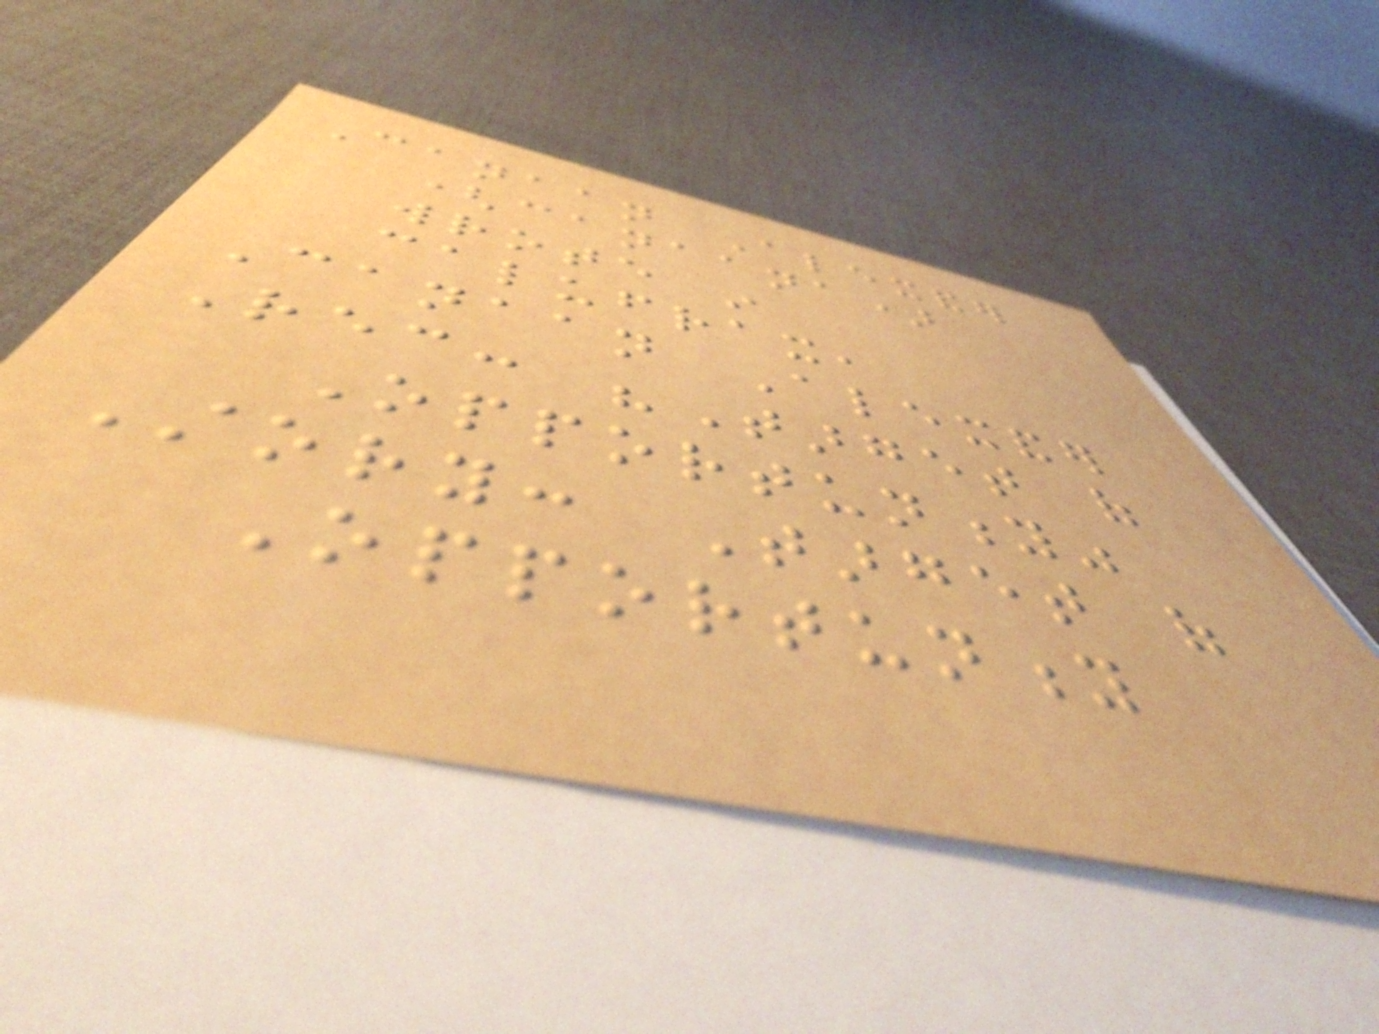Canaan Alexander
(canaana)
wrote in
calufrax,
Canaan Alexander
Rec: "Target of
Opportunity"
Story: Target of
Opportunity
